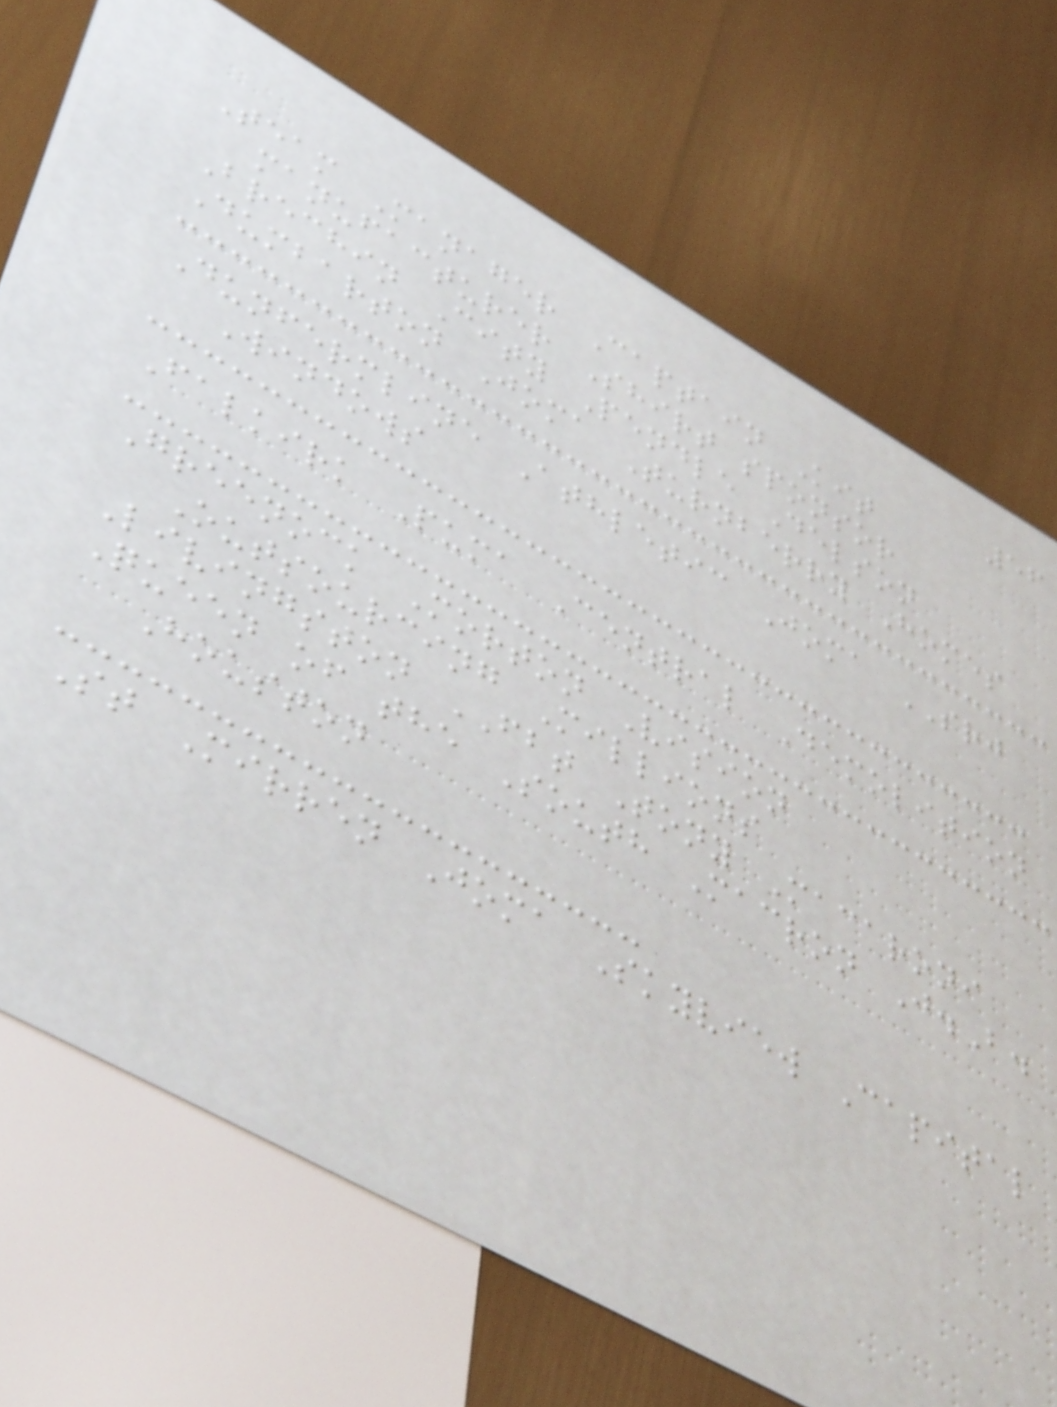56
Team Manager Captain Kit
manufacturer Shirt sponsor
Brechin City Pendle Delson
Dumbarton Joma Turnberry Homes
Dunfermline Athletic Joma SRJ
Windows
Falkirk Puma Central Demolition
Greenock Morton Vision
Outsourcing Millions
Livingston FBT Tony Macaroni
Queen of the South Macron J.B.
Houston
St Mirren Joma Skyview Capital
